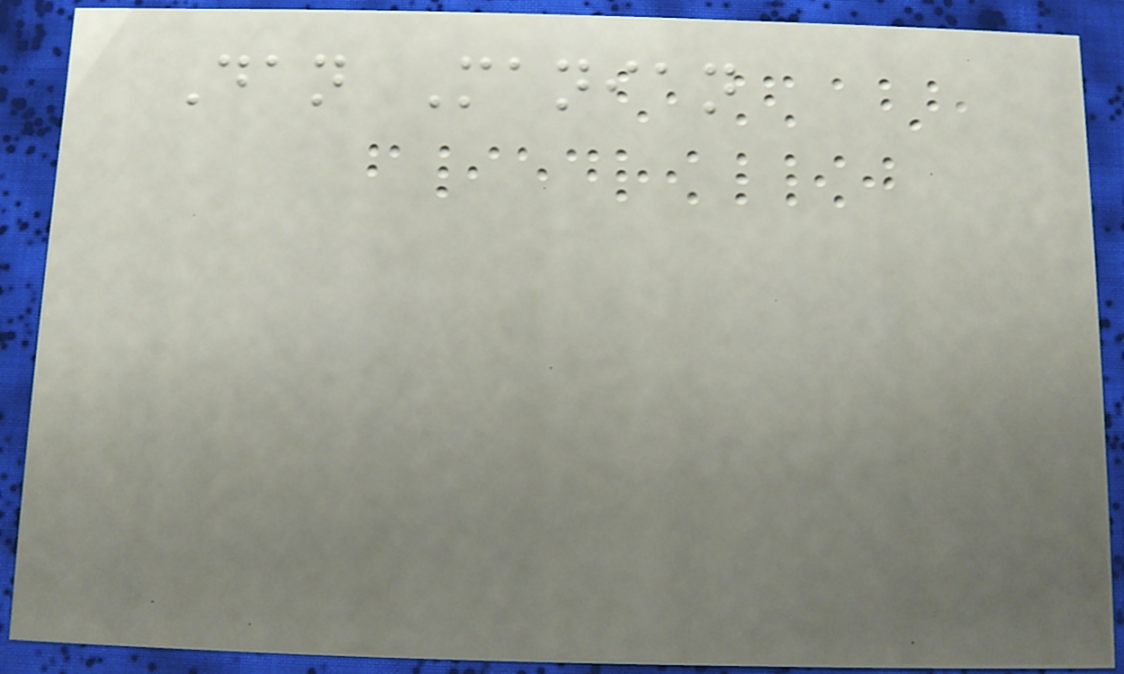Dan Manian
